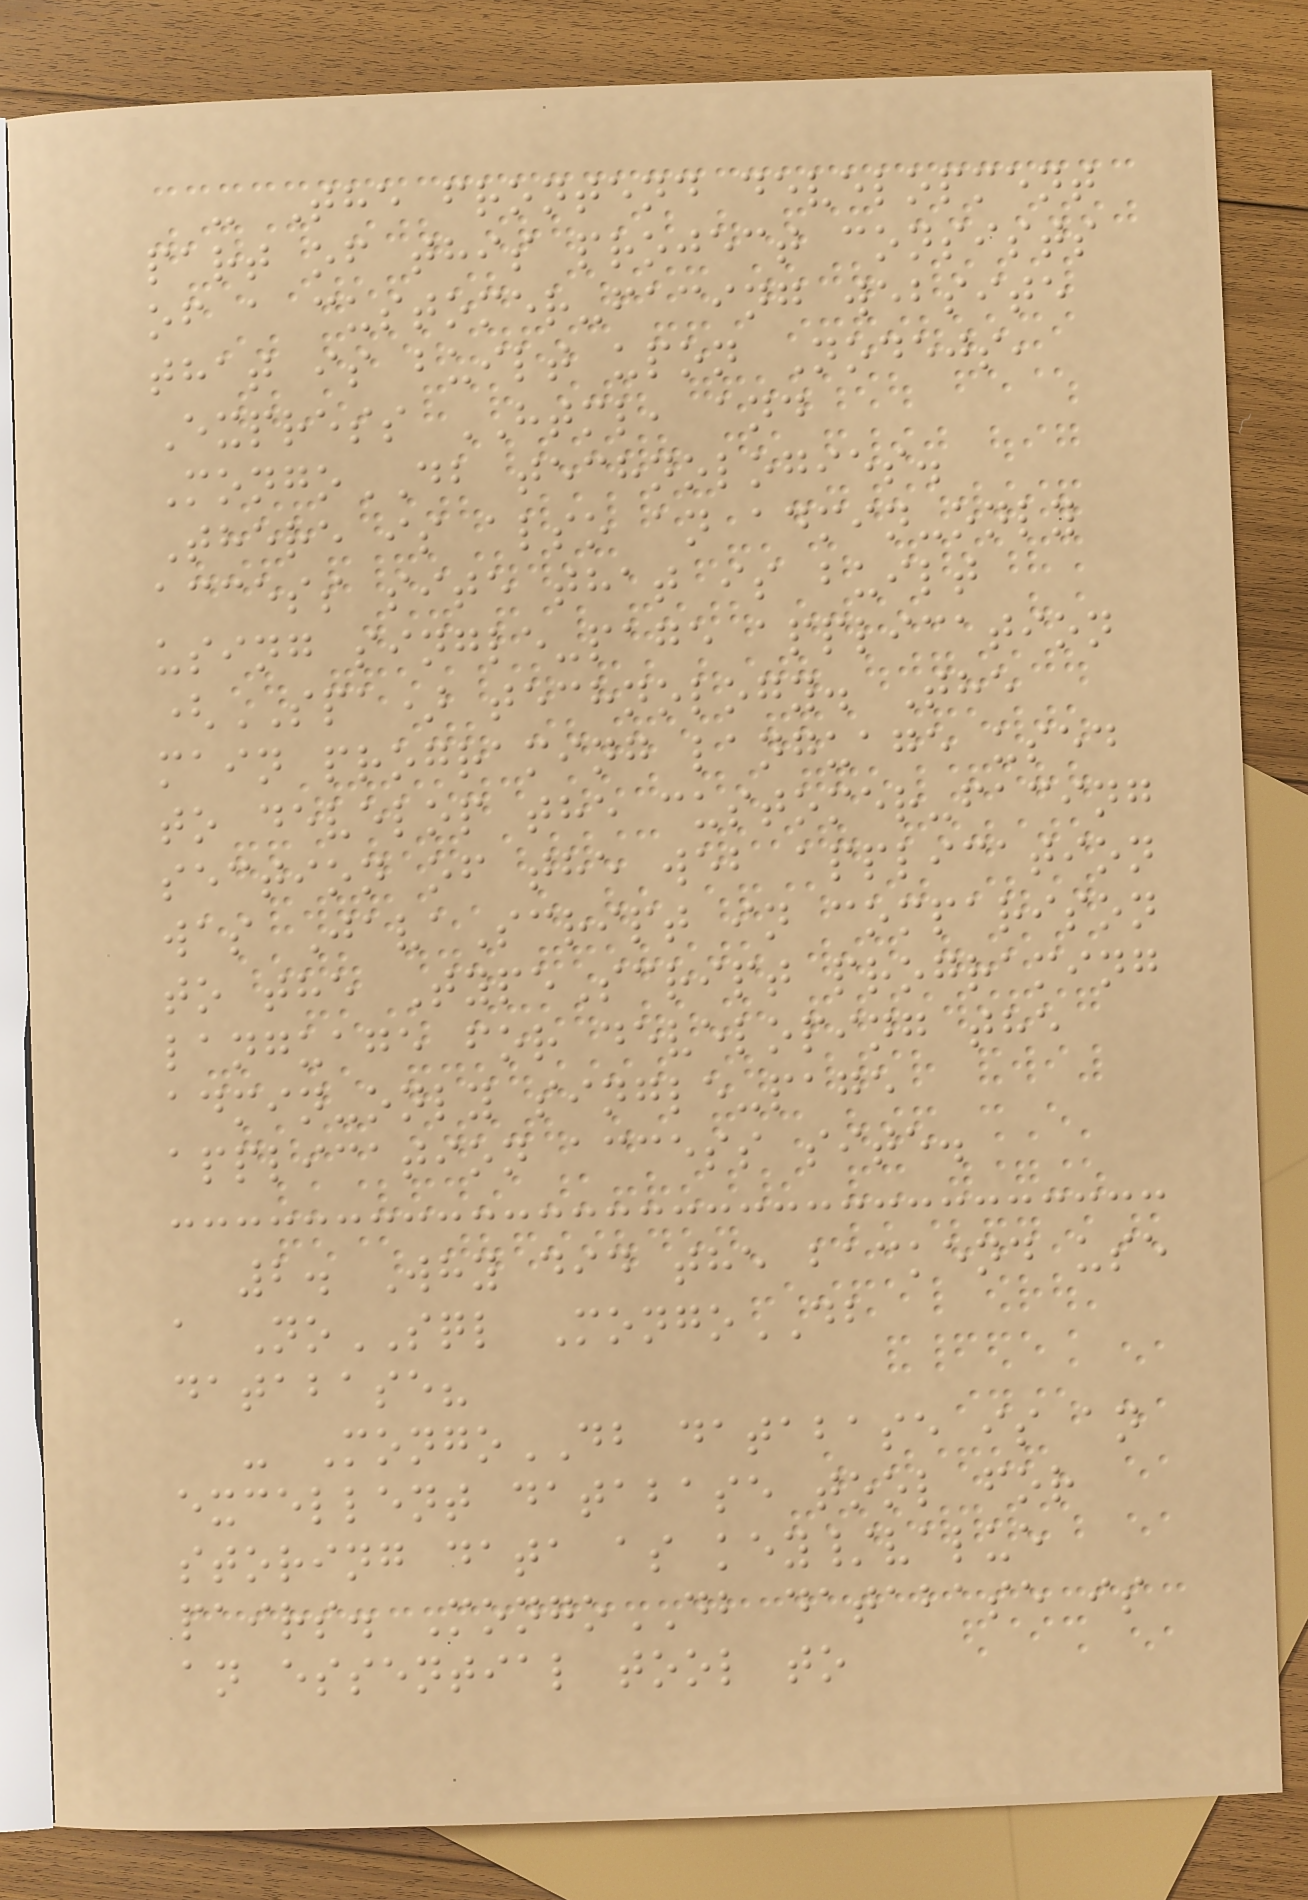- The frontend development
part of this project consists
of a customer-facing website
that is built upon Nodejs,
Express HTML, and
MongoDB technologies.
There is also an admin-only
access site that is built
using single-page application
(SPA) technology. The
main programing language used
to develop the customer-facing
section of the web application
was JavaScript in comparison
to the TypeScript programing
language for developing the
admin-only single-page
application access site.
2. Why did the backend use
a NoSQL MongoDB
database?
- MongoDB database is an
excellent database tool for
storing data as key/value
pairs. MongoDB database is
an essential tool to
